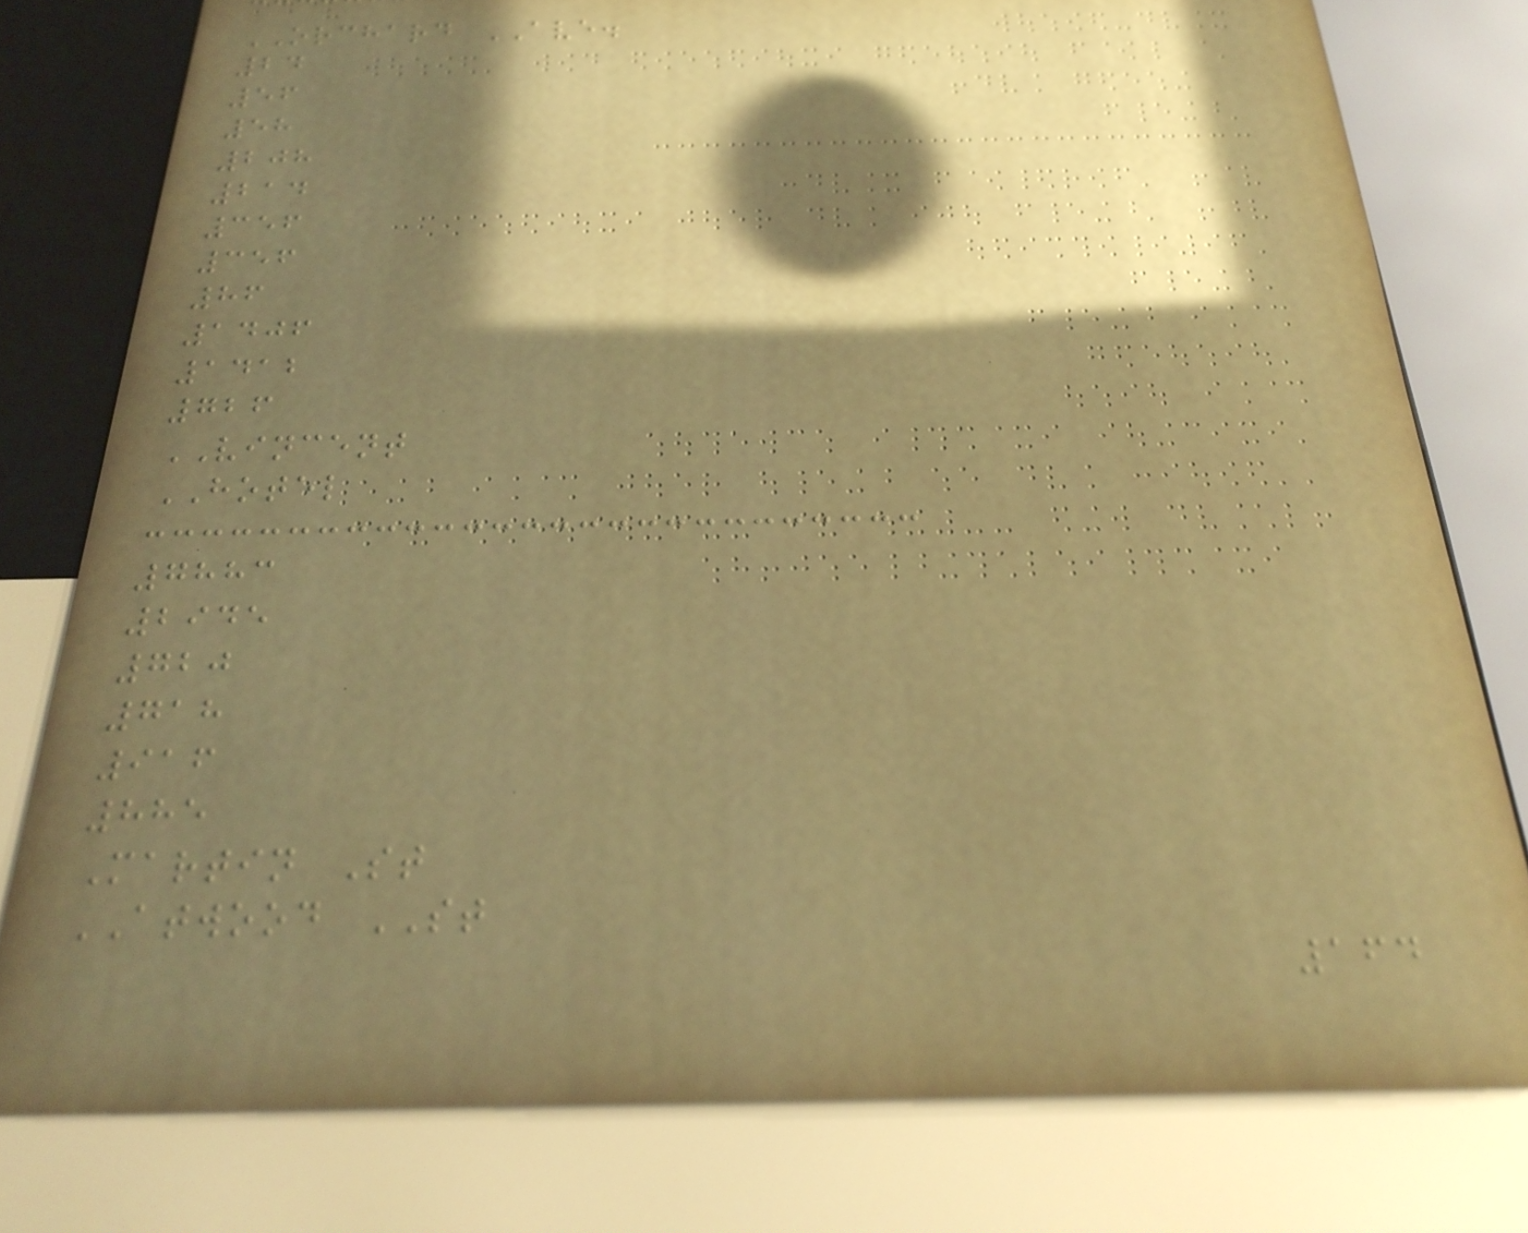ORCHARD AVE.
24
56
58
208
214
356
356
86
1406
1412
726
VINCENT
HOTEL
7883
2945
720
718
916
885
Martin St
ATWOOD ST
164
